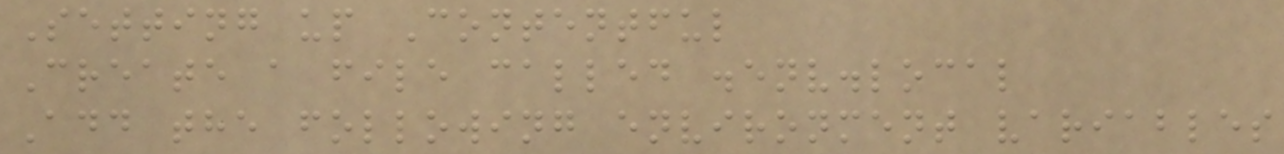Setting up Contentful
Create a file called .env.local
Add the following environment variables
